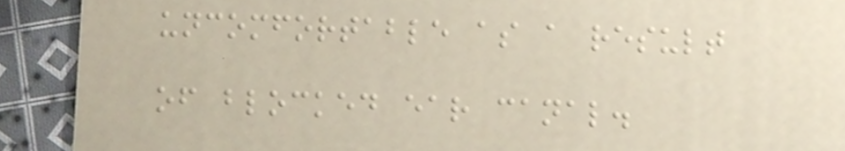uncomfortable as a result
of blocked ear canal.
